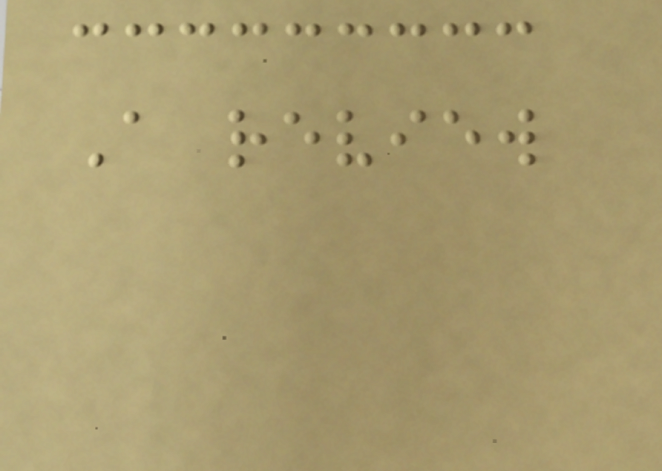A review
